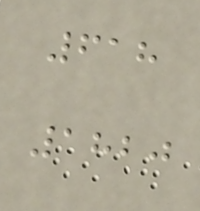618
1820
